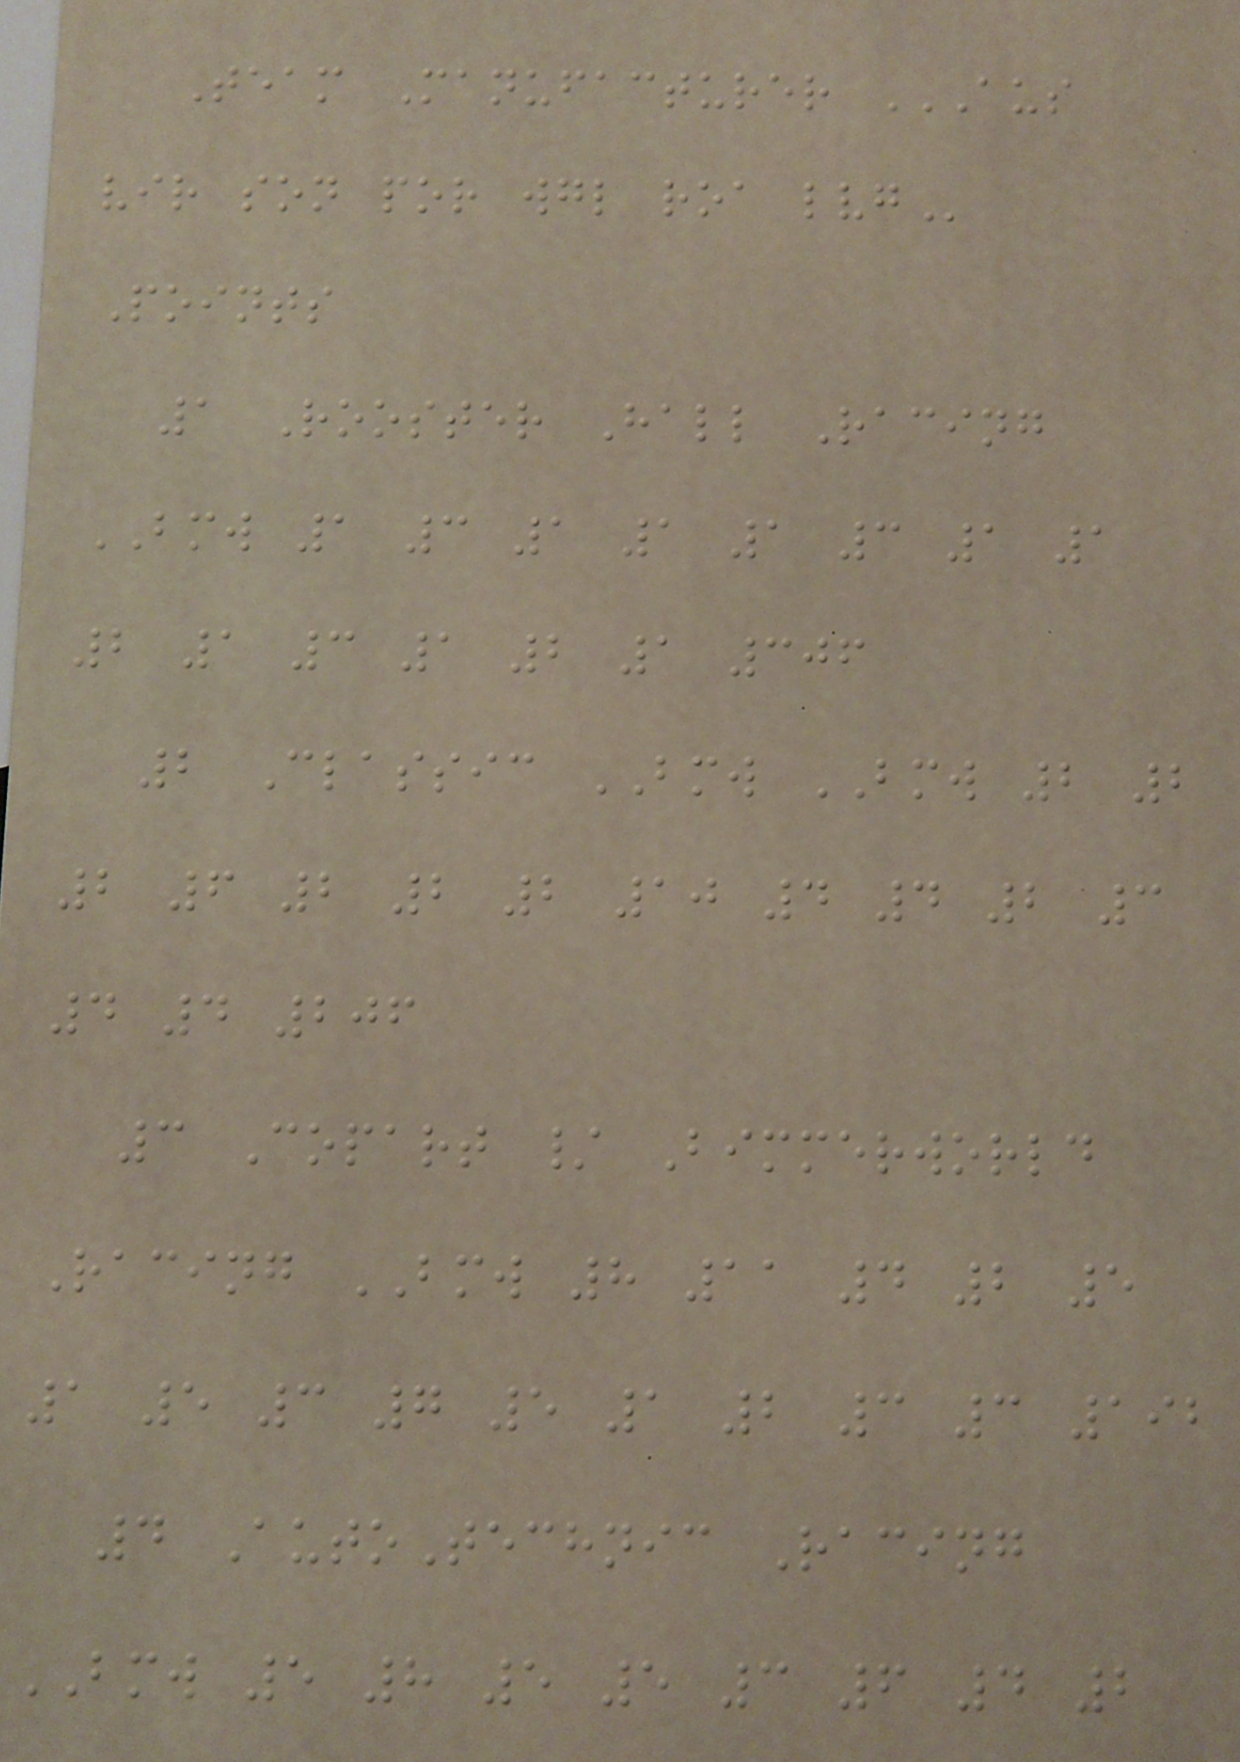Team Manufacturer AUS
VIR SON POR WGL ROA LVG
Points
1 Rooster Hall Racing
BMW 1 3 1 1 1 3 1 1
2 1 3 1 2 1 306
2 Classic BMW BMW 2 2
2 6 2 2 2 10 4 4 2 3
4 4 206
3 Copart / Bimmerworld
Racing BMW 8 11 4 2 5
1 5 3 7 5 1 2 3 3 192
4 AutoTechnic Racing
BMW 5 8 5 5 3 6 4 2
